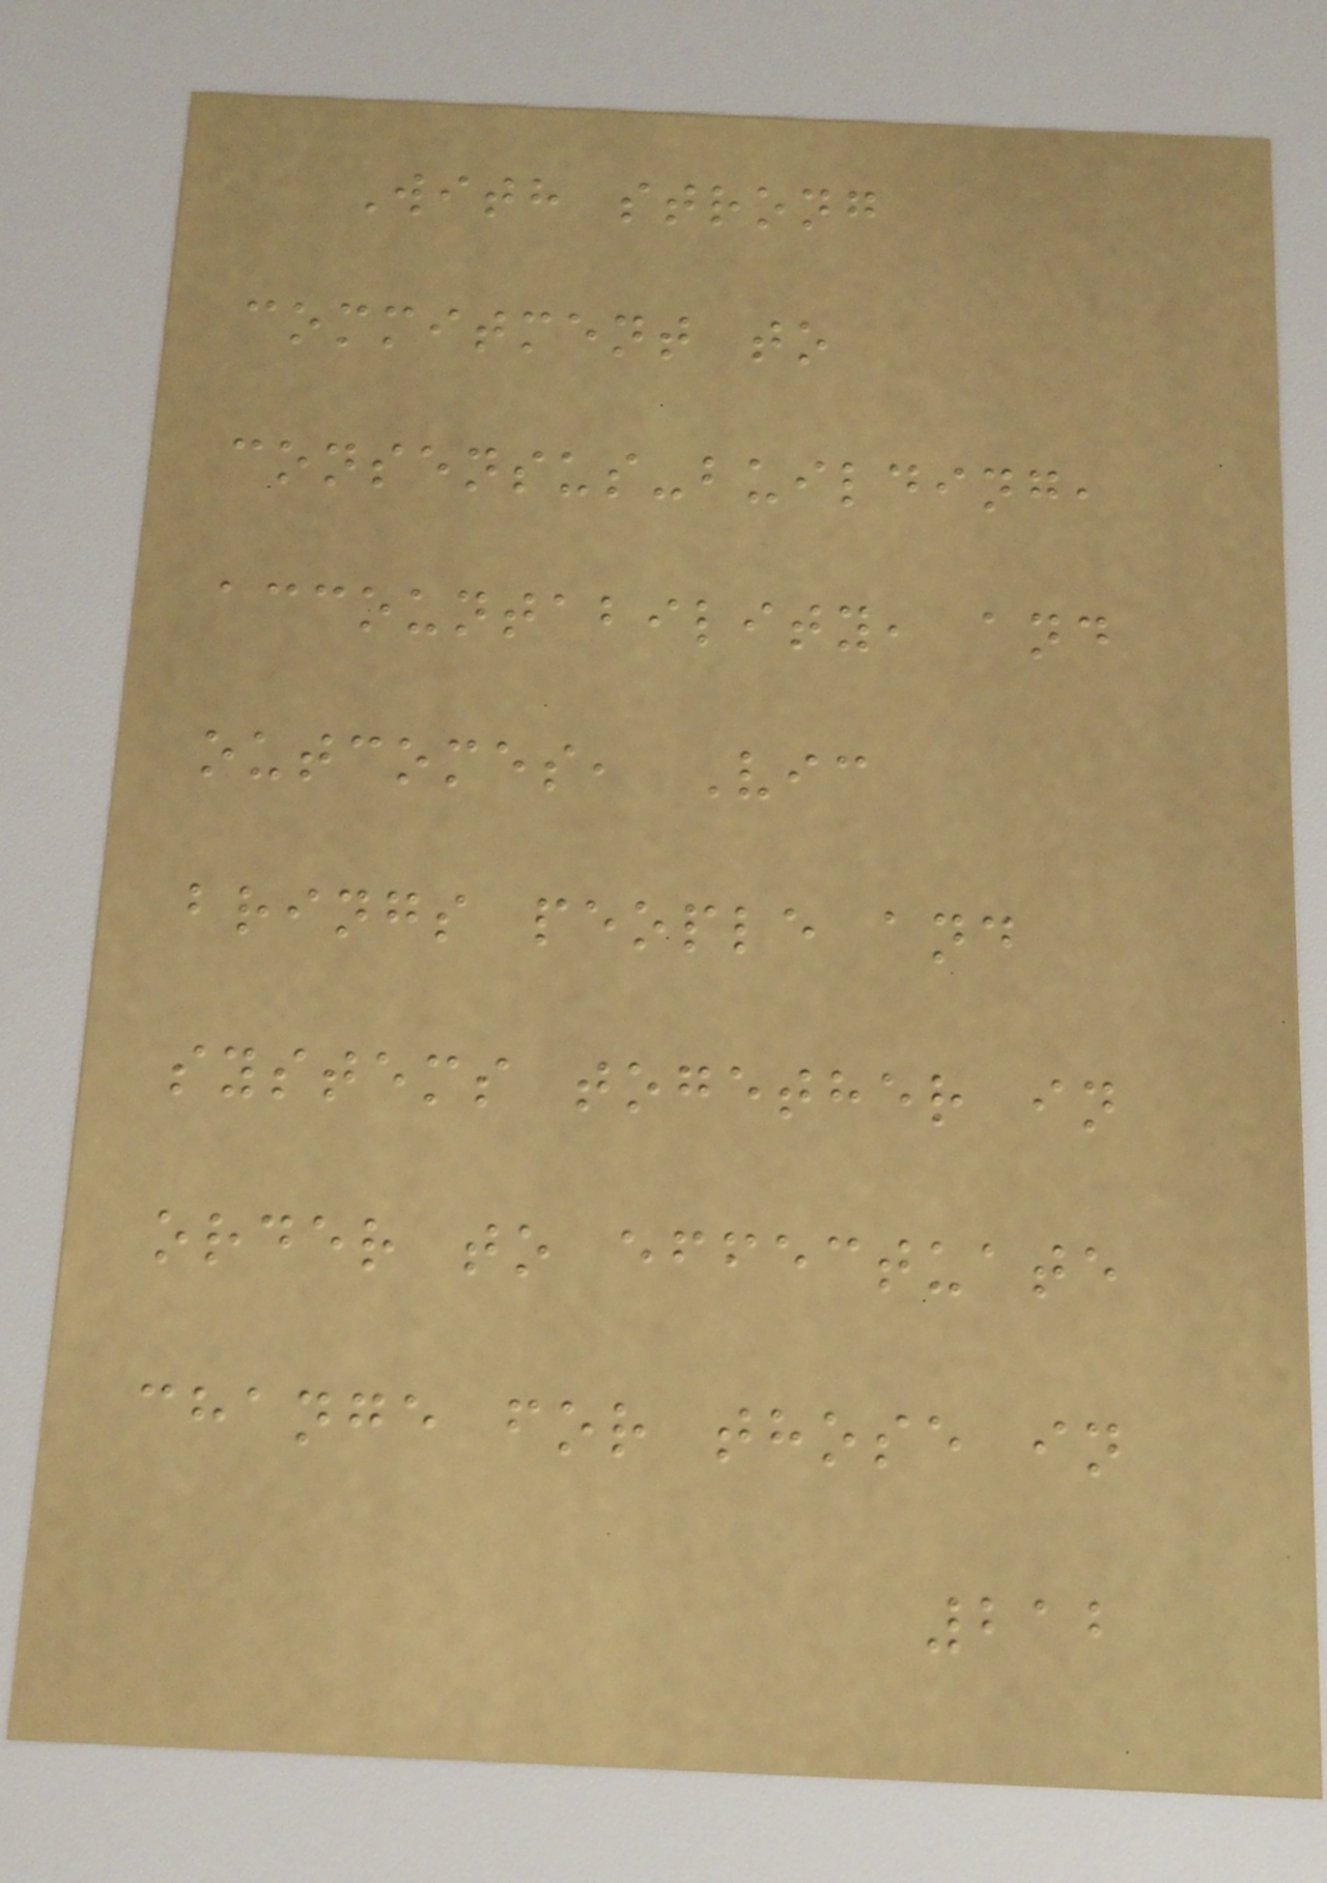With strong
commitment to
consensus-building,
accountability, and
outcomes, Vic
brings people and
systems together in
order to effectuate
change for those in
212
